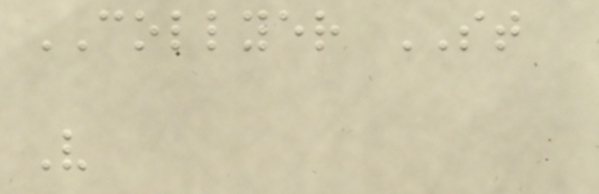COLLYER ST
V
